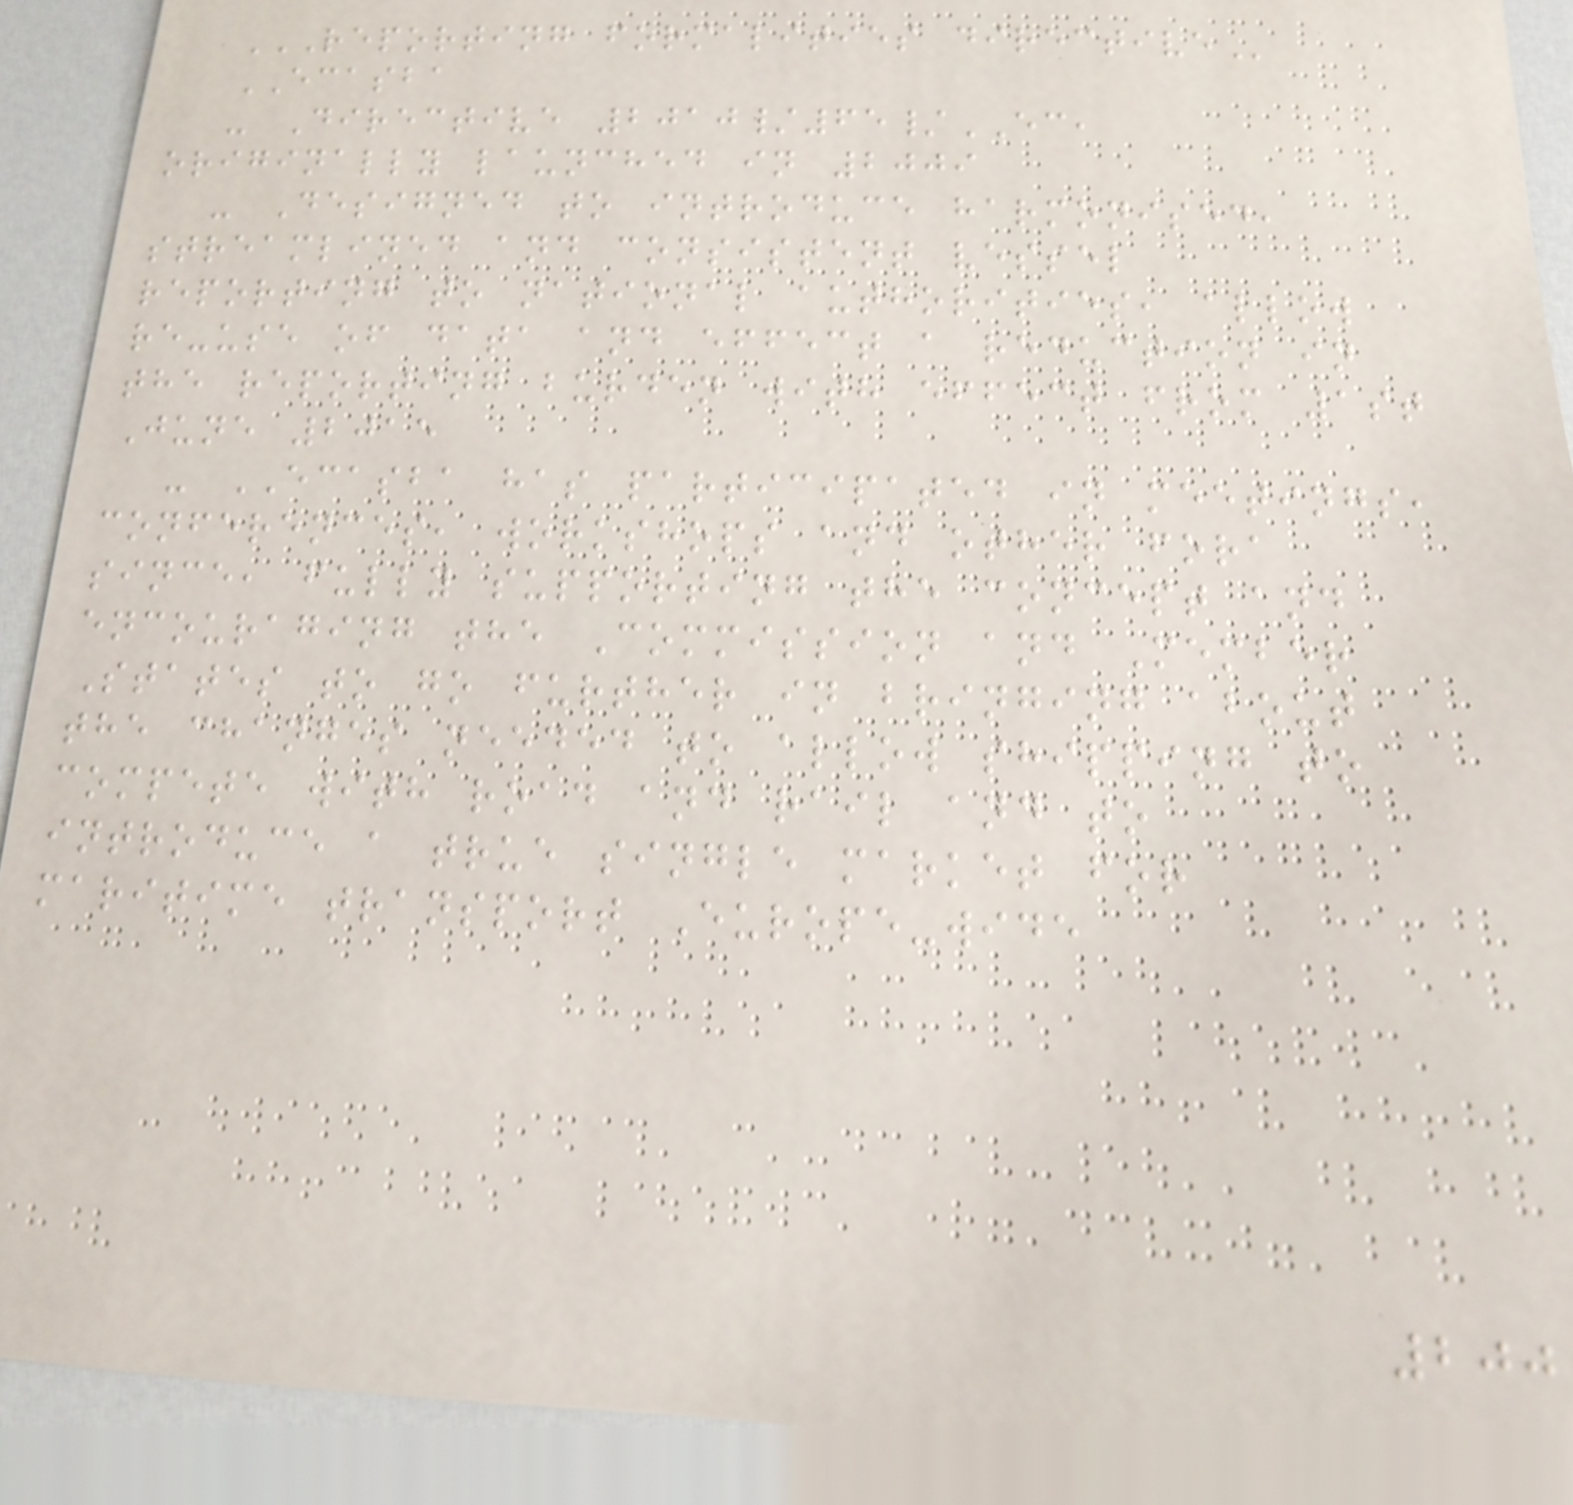REPORTING FORMALITIES DIRECTIVE
ECASBA
- Directive 2010/65/EC,
originally launched in 2009
- Designed to introduce harmonised,
streamlined and consistent vessel
reporting to national authorities, allow
re-use of data and effect a reduction in
the reporting burden with effect from 1st
June 2015
- ECASBA has participated in meetings,
conferences, workshops and other fora
since, fully supporting the concept and
encouraging the Commission and Member
States to go further in bringing about
the changes needed to allow shipping to
compete with road and rail and to
introduce a true single market for
maritime transport Europe-wide
200
